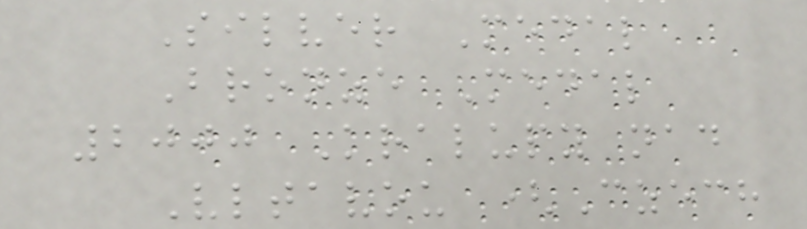Silver Medal
Bronze Medal
2000 Kralupy nad
Vltavou (Czech
